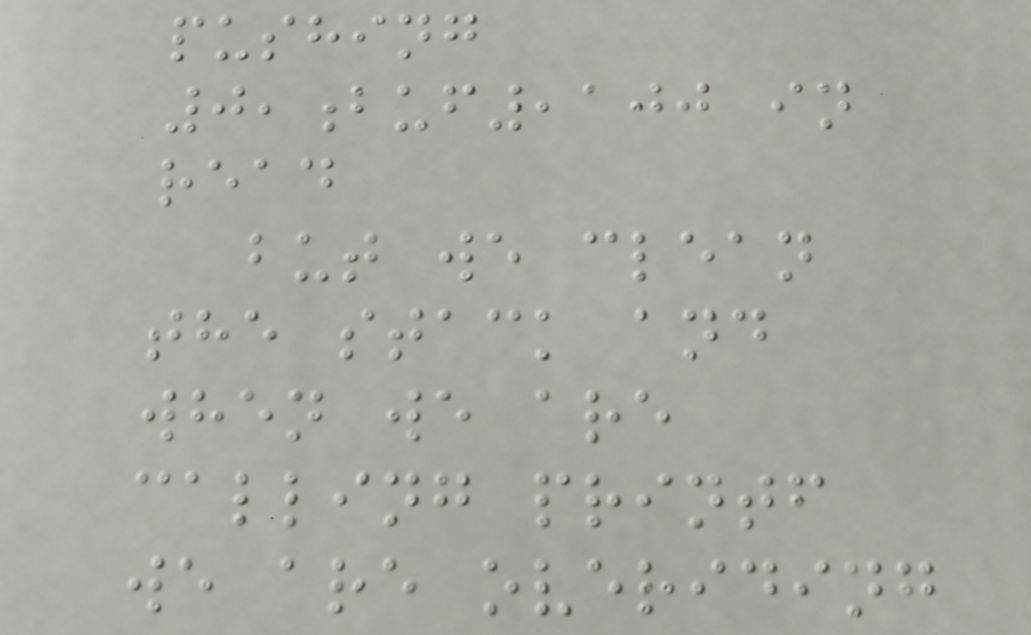pushing
0,buf,100 in
read
but we clean
the stack and
when we are
calling printf
we are overiding
